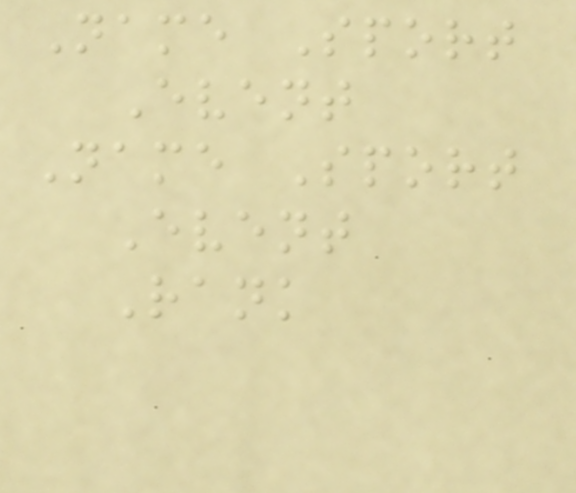Name Sport
Event
Name Sport
Event
Rank
